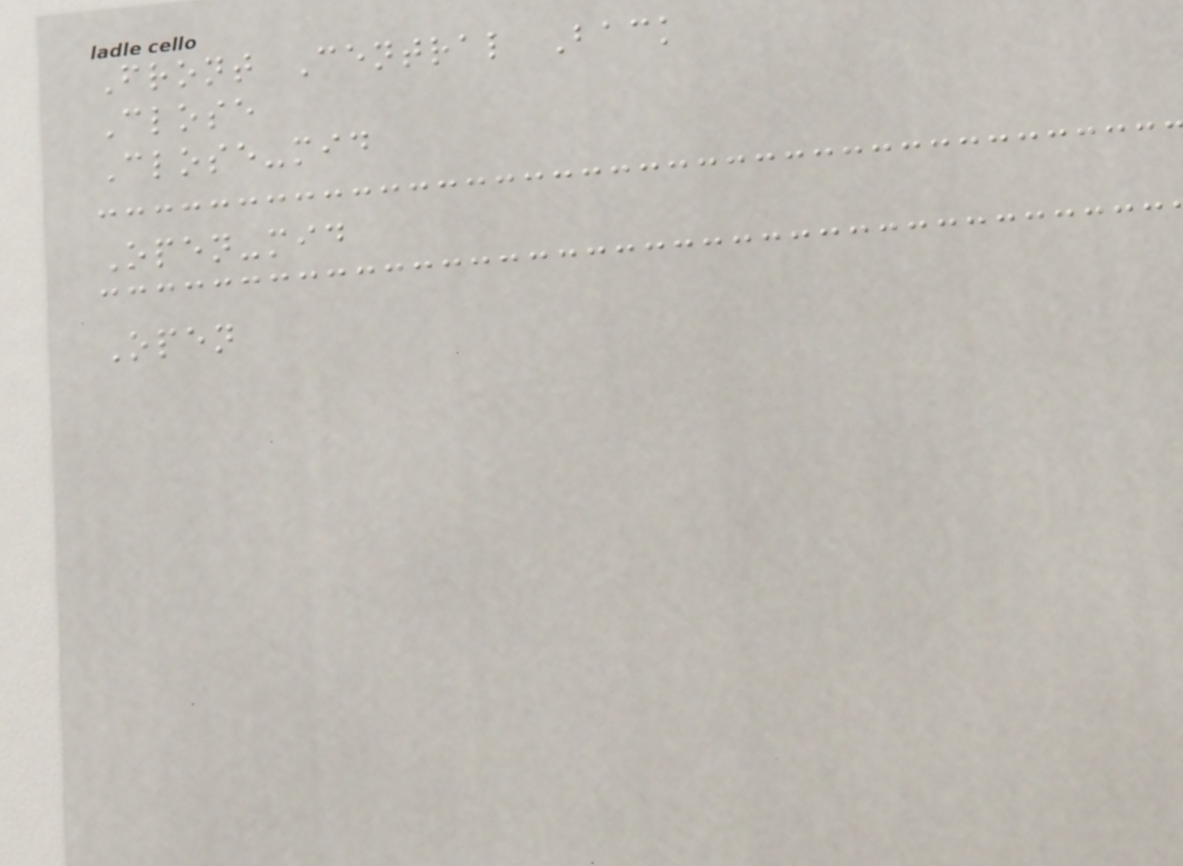Front Central Back
Close
Close-mid
Open-mid
Open
